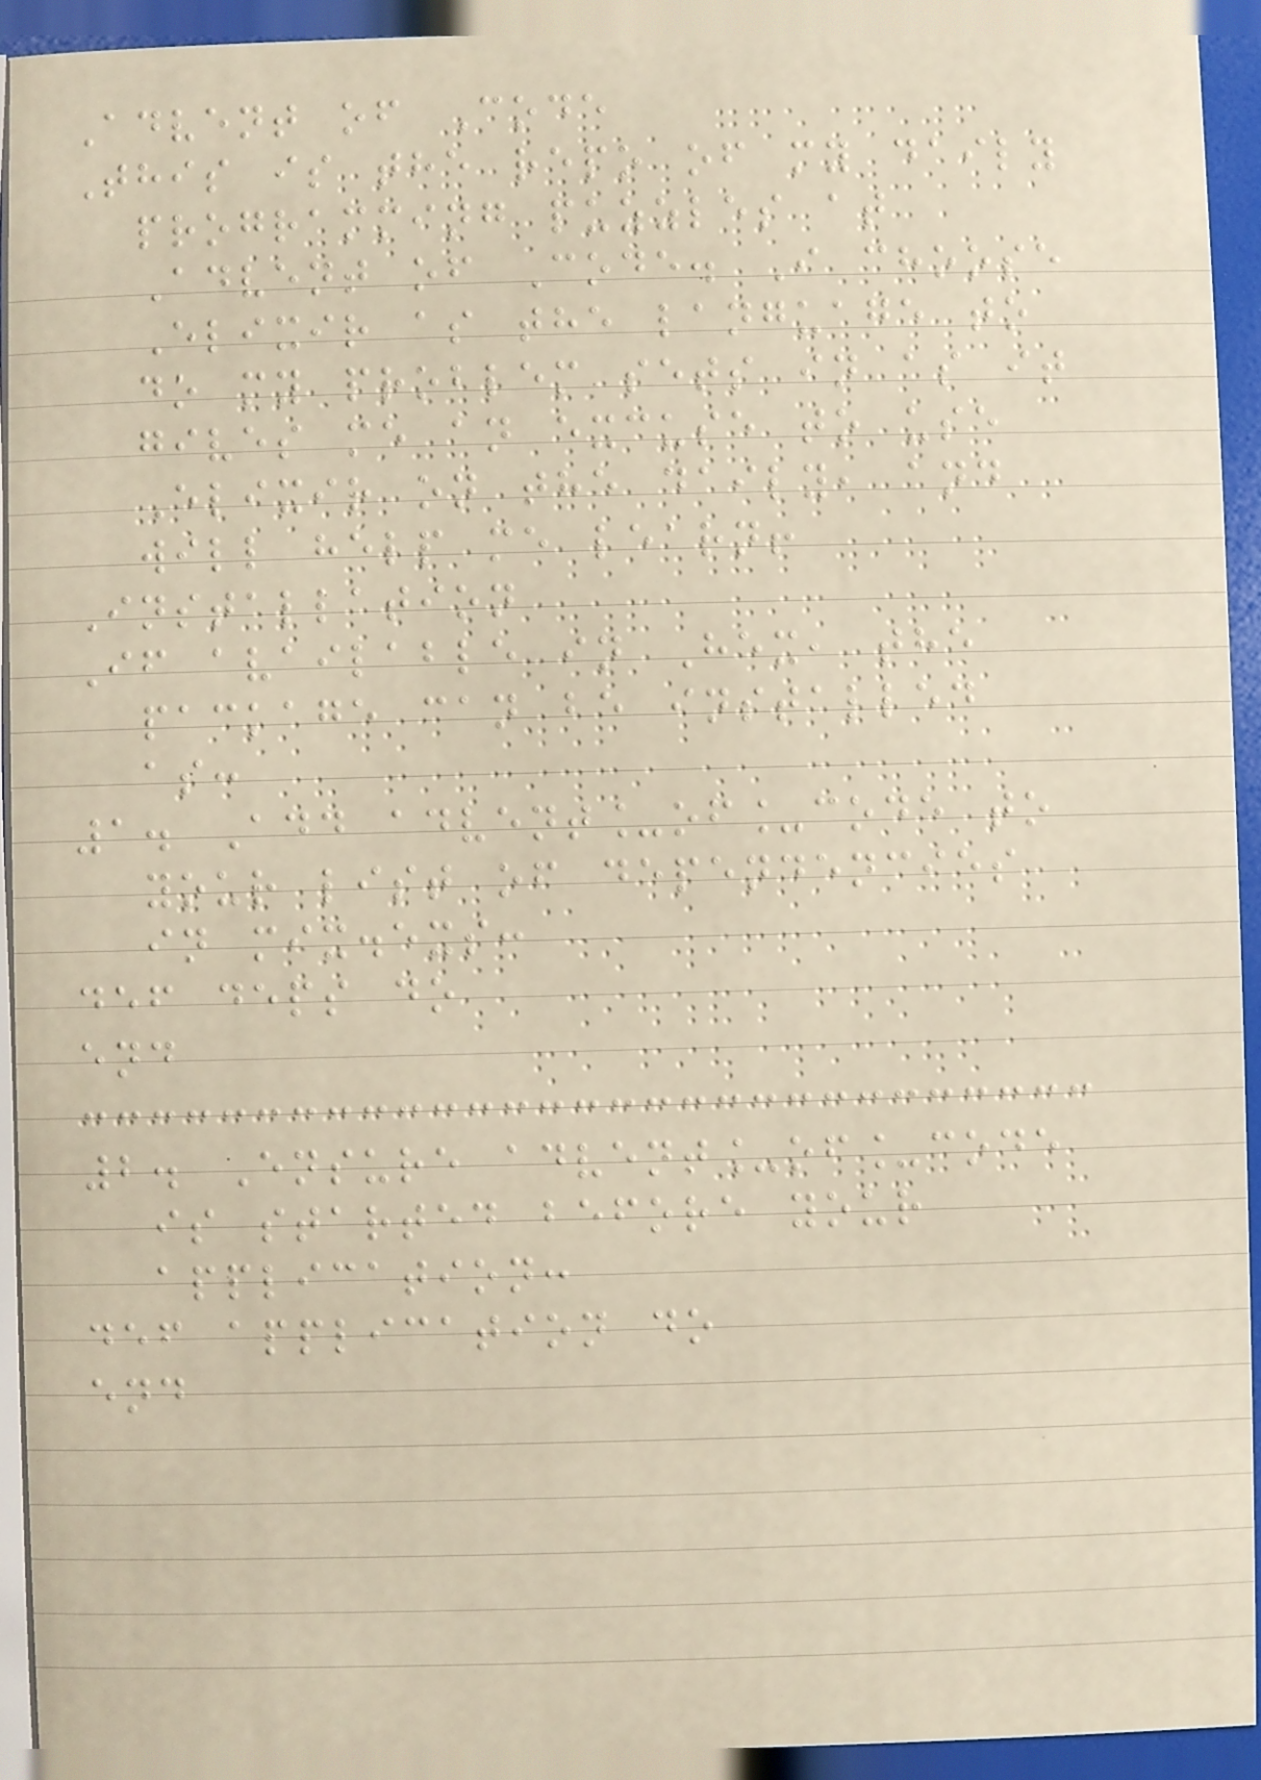Advent of Code
This is the repo of my daily
programming puzzles at
Advent of Code. I choose
Elixir as the language to
do my problem sets in as it
gives me an excuse to use
Elixir on the daily, and
will help me learn!
Installation
If available in Hex, the
package can be installed
as:
1. Add advent_of_code to
your list of dependencies
in mix.exs:
def deps do
end
2. Ensure advent_of_code
is started before your
application:
def application do
end
